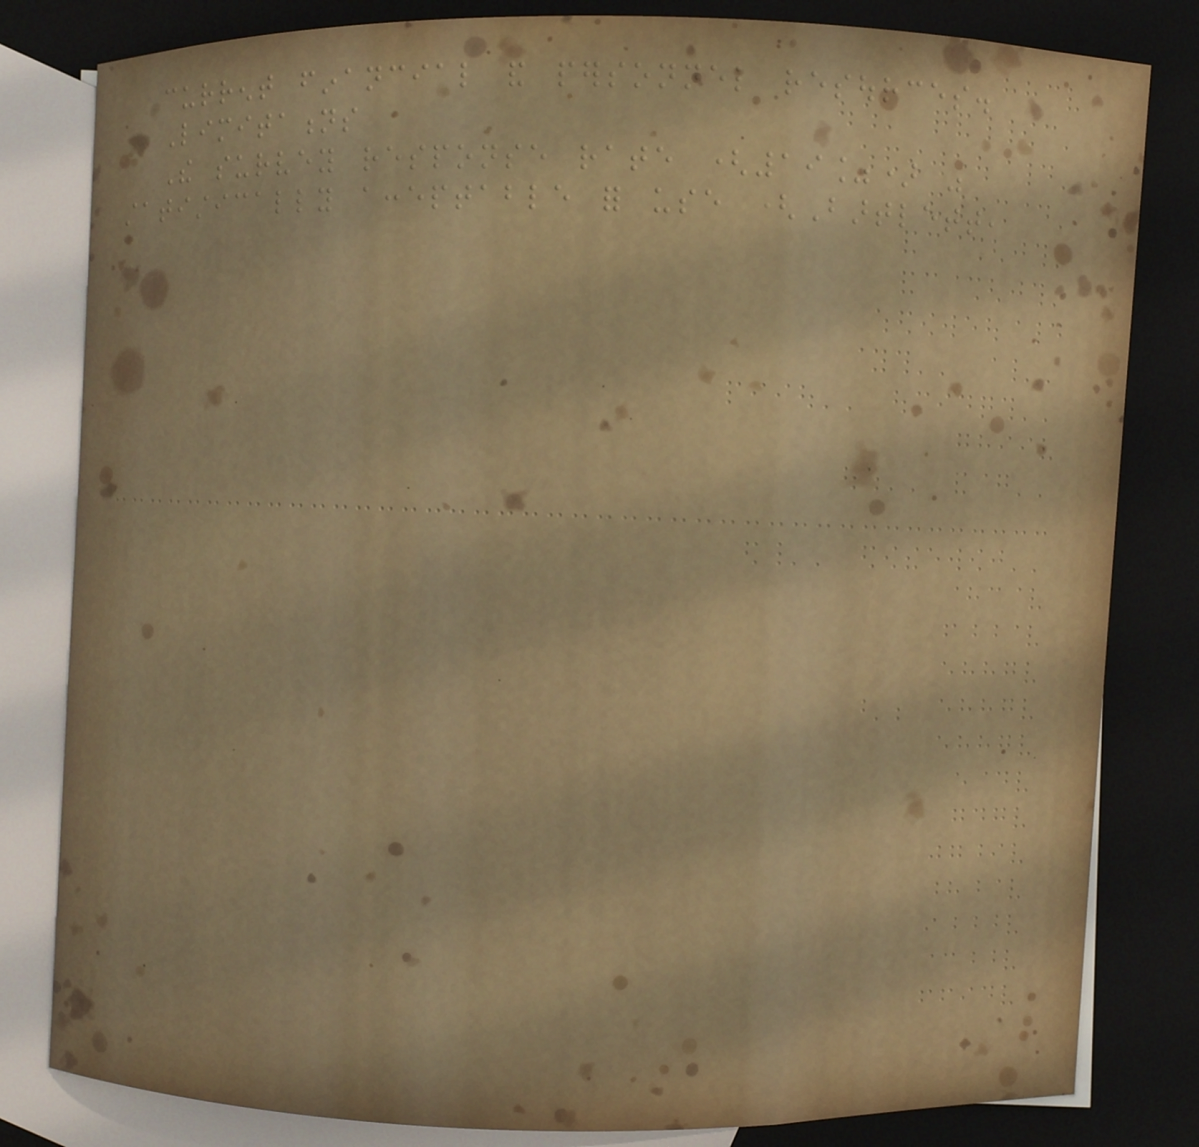current financial and personnel resources.
Limitations
The survey response rate (19%) was
statistically acceptable for use (Bartlett,
